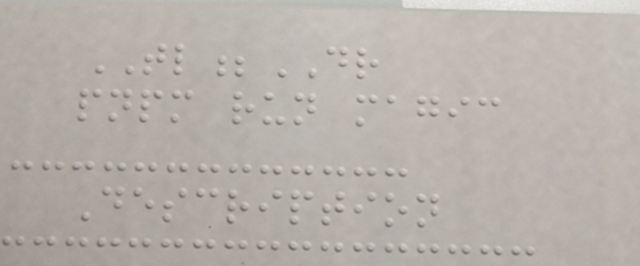TL;DR
pnpm run magic
Description
